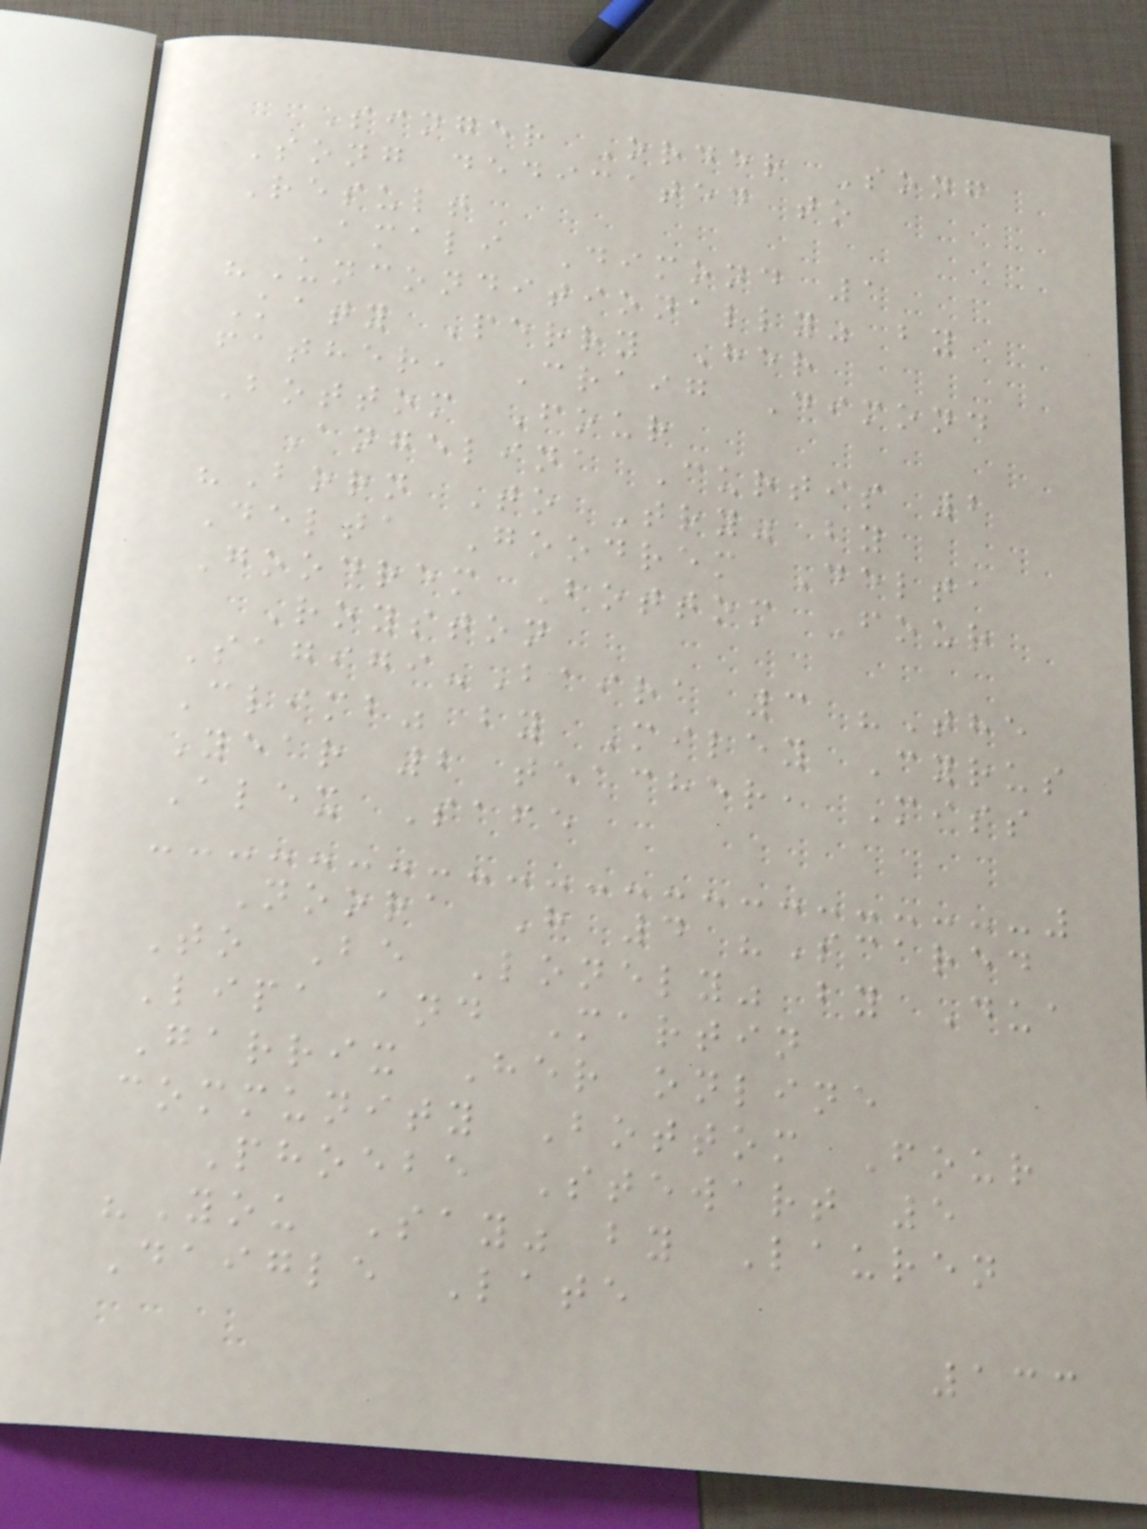Singer Order Song
Song dedicated to
Result
Amali Dimond 1
"Unconditionally" by
Katy Perry Her
father, Craig Dimond
Bottom Four
Angelina Curtis 2
"Born To Try" by
Delta Goodrem Delta
Goodrem Bottom Four
Royston
Sagigi-Baira 3 "The
Climb" by Miley Cyrus
Year 2 teacher, Miss
Alex Safe
Noora H 4 "Scared
To Be Lonely" by Dua
Lipa and Martin
Garrix Her online
community Bottom Four
Phoebe Stewart 5
"You Say" by Lauren
Daigle Late
133
